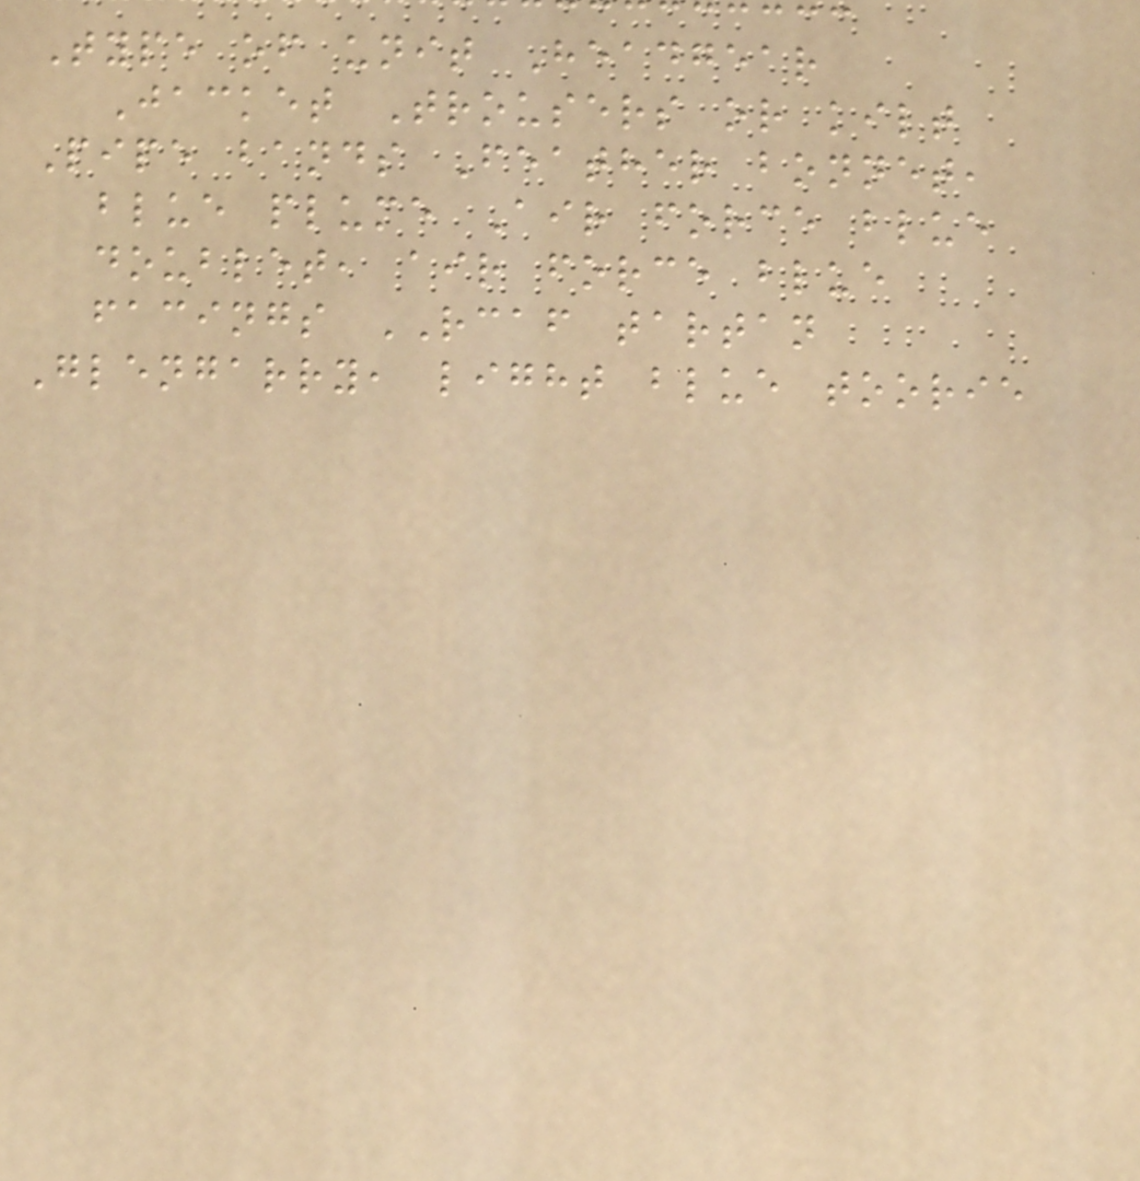Type of unit Headgear
Jacket Trousers or kilt
Pipe bands Feather bonnet,
blue plume Air force blue
doublet, air force blue
facings RCAF tartan
Glengarry, light blue toorie
